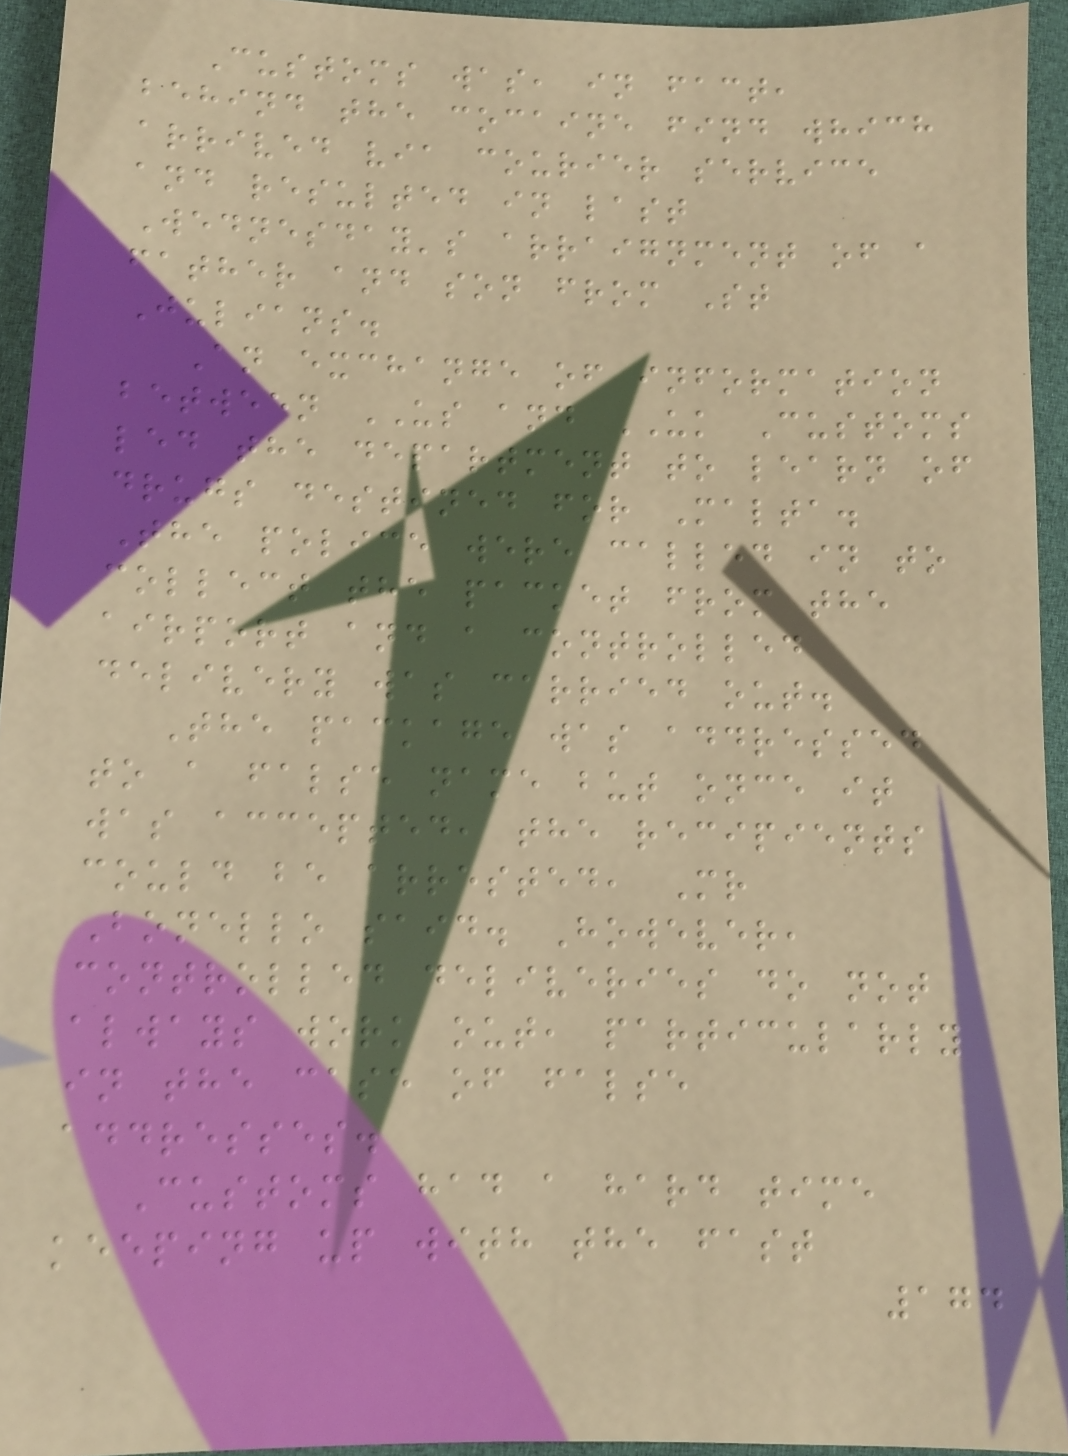Customs was, in fact,
behind the cocaine find which
arrived via courier service
and resulted in last
Wednesday's arraignment of a
father and son from St
Julians.
An exchange of information
between US and UK Customs
led the department to learn of
drugs destined for Malta.
The police were called in to
collect the packet from the
airport and a controlled
delivery was carried out.
The package was addressed
to a false name but once it
was accepted, the recipients
could be arrested, Mr
Bonello said. However,
controlled deliveries do not
always work out, particularly
in the case of false
addresses.
Customs had a hard time
keeping up with the fast
174
